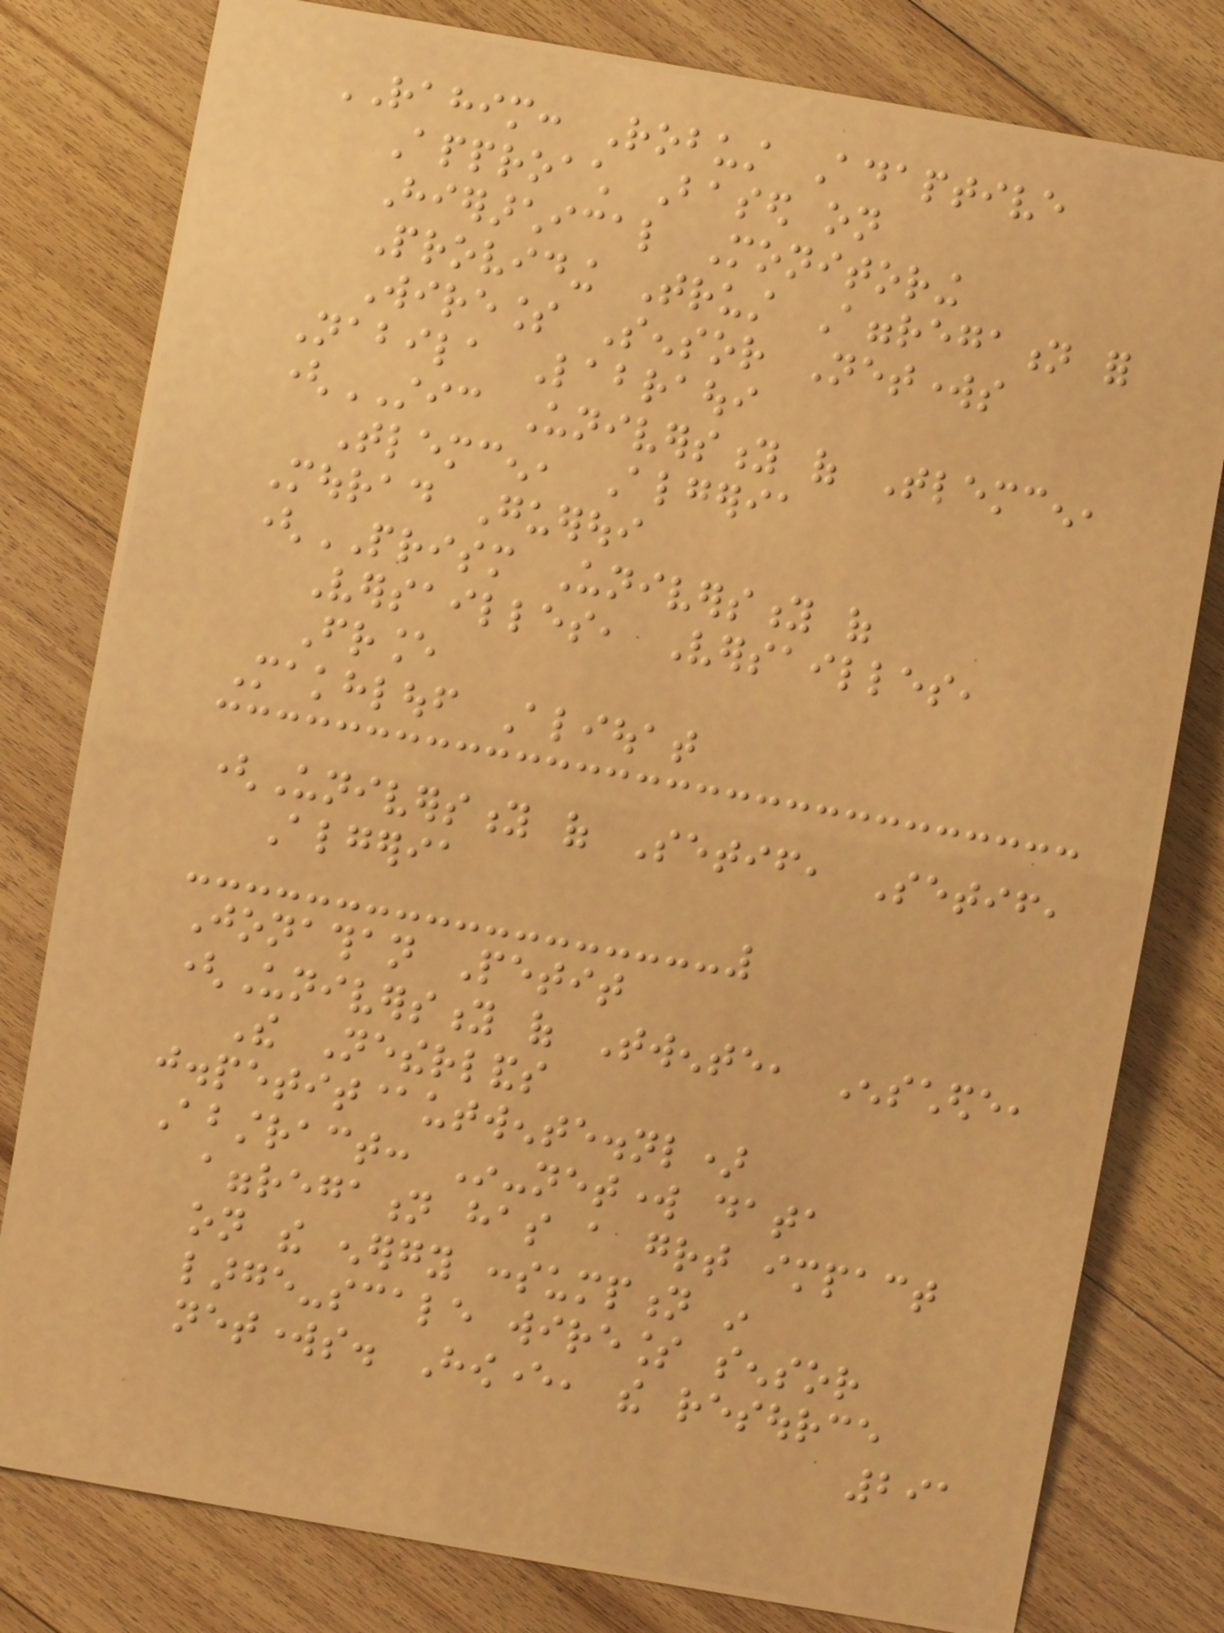RAHIM: Robust Adaptive
Approach Based on
Hierarchical Monitoring
Providing Trust Aggregation for
Wireless Sensor Networks
Nabila Labraoui
(STIC University of Tlemcen,
Tlemcen, Algeria
Mourad Gueroui
(PRISM University of
Versailles, Versailles,
France
Makhlouf Aliouat
(University of Setif, Setif,
Algeria
Jonathan Petit
(University of Twente, Enschede,
The Netherlands
j.petit@utwente.nl)
Abstract: In-network data
aggregation has a great impact
on the energy consumption in
large-scale wireless sensor
networks. However, the resource
291
